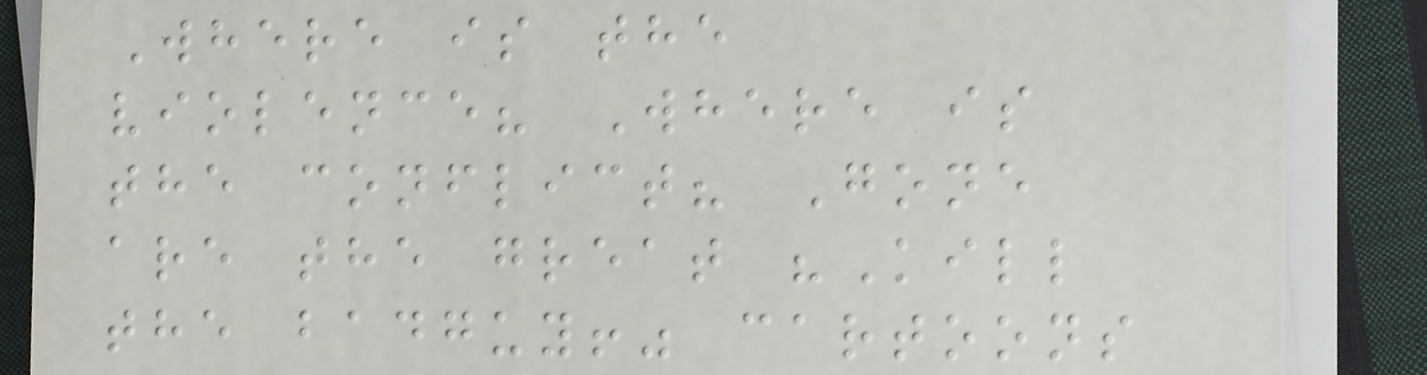Where is the
violence? Where is
the conflict? Gone
are the great "Kill
the badguy!" cartoons
